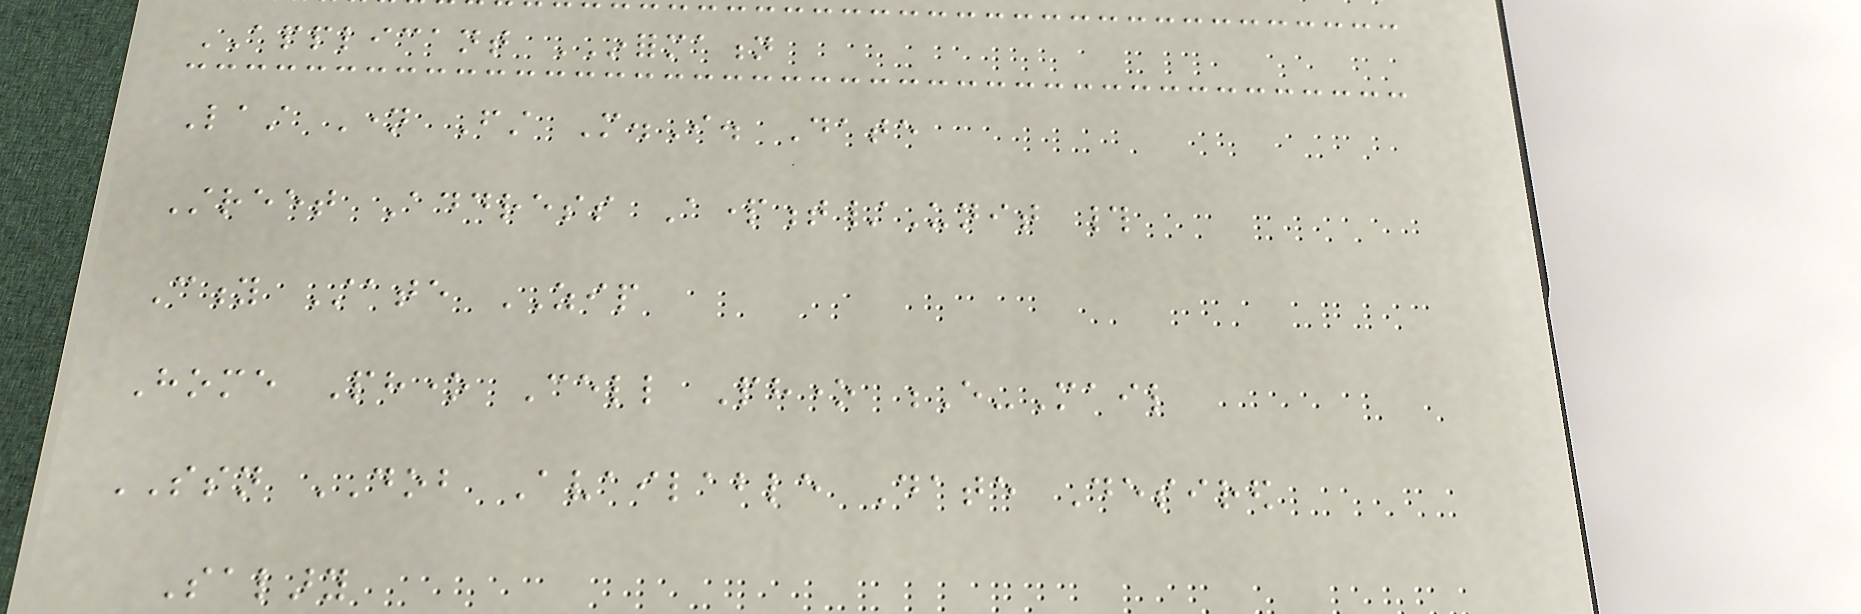APPLICANT INFORMATION
Last Name First M.I. Date
Street Address Apartment/Unit #
City State ZIP
Home Phone Cell Phone E-Mail
SSN DOB Available Date Desired
Salary
